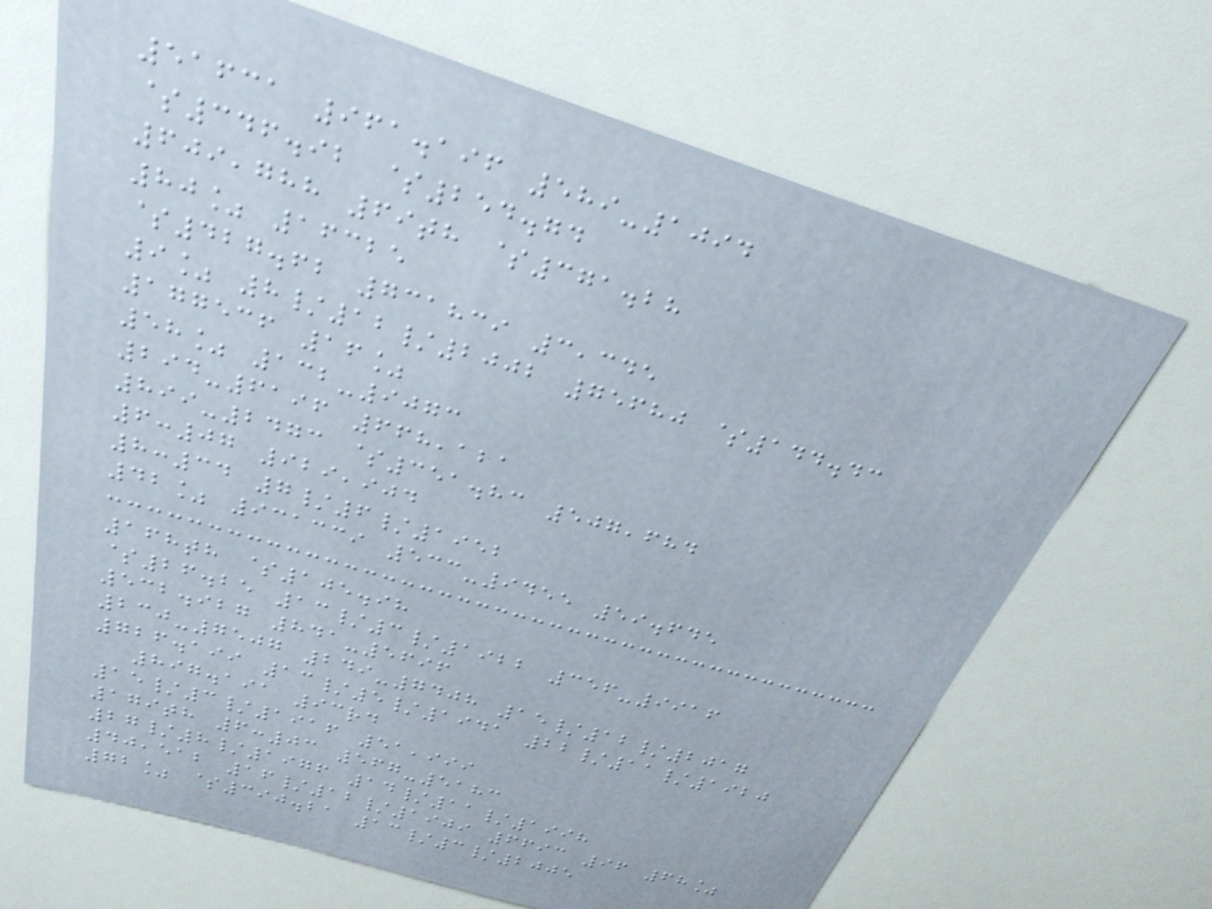51631 961.196 589-1094
$346.92 $254.74
609,788 69th $371.28
80% 16325
$427.62 731839 3,345
9% 8/12/2002 75680 $144.43
177536 16%
58% 132-9073
294-6196 668,121
899-2473 $351.83 507,684
6:07 929,904
8:34 7/6/1952
42% 931339 533-9455 59.645
168th $105.98
$26.25 13/3/1922 356-9916
532.927 841-5696
230-7507 249-7408 15/12/2017
726.199 13/5/1941 22/11/1920
897.191 93rd
15/3/1916 51,999
179th 6:03 567-5183
27/8/1976 14/11/1998
40,512 16/12/1909 6693 96 68%
72% $390.21 13/3/2005
